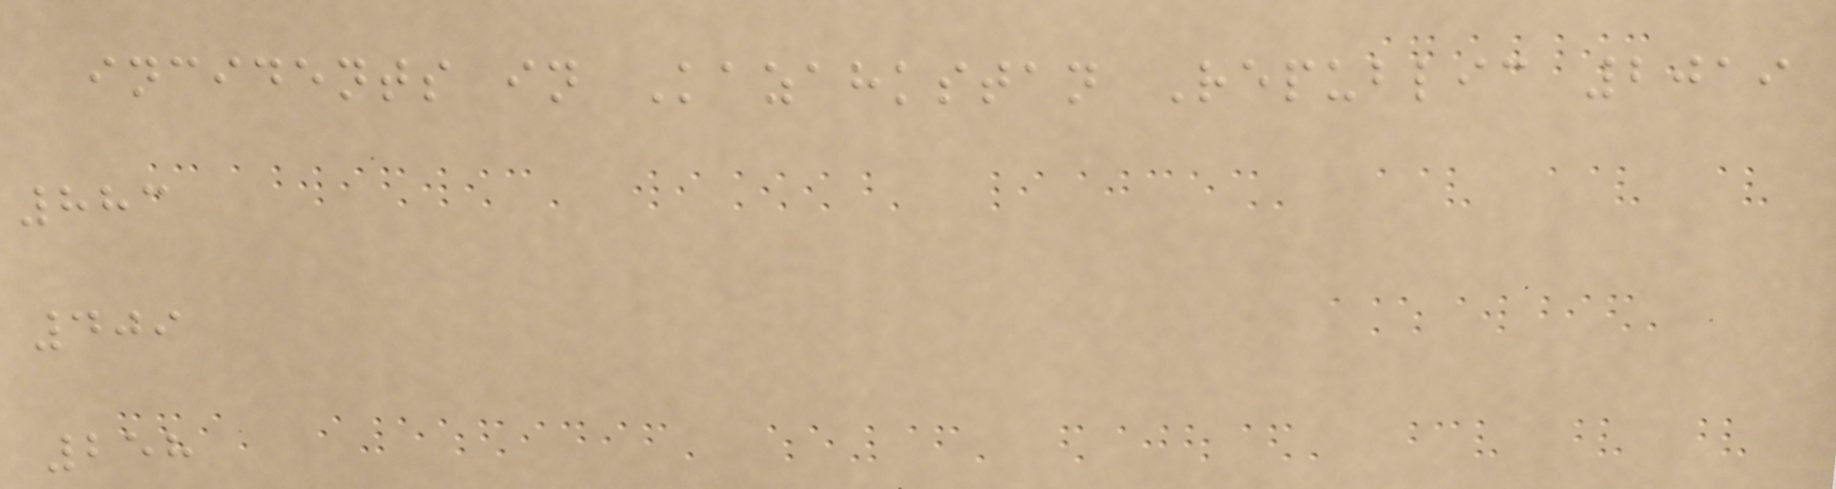incidents in Kazahkstan Republic 2019
883
409
258
